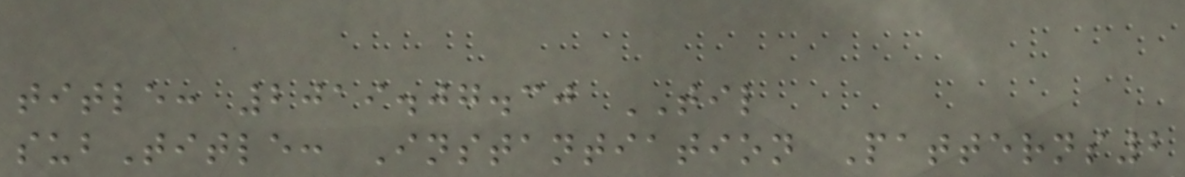title: 2019.07.30 TIL
subTitle: Instantiation Patterns2
